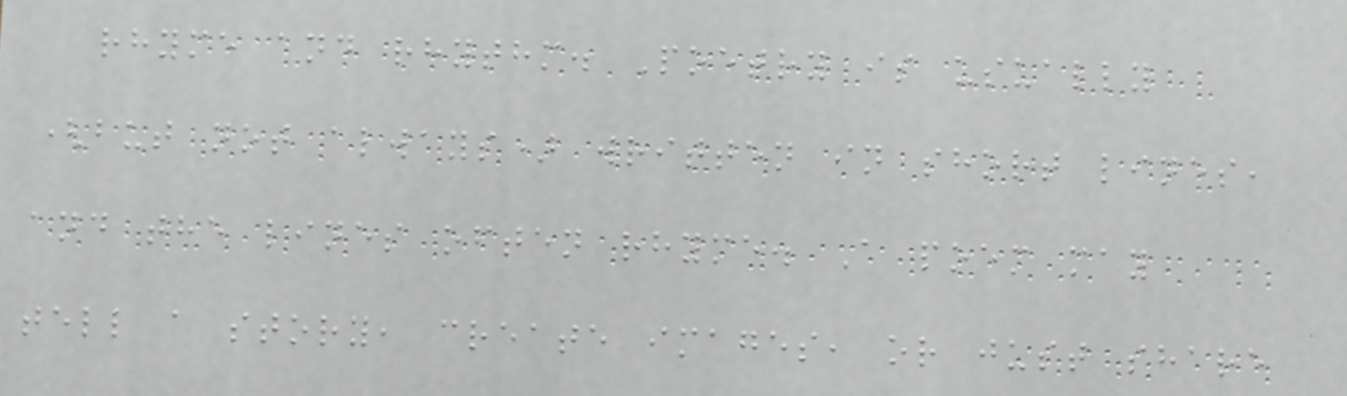rhyme and rhythm. Poetry is usually
(but not always) written in short lines,
and the lines often rhyme. A poem may
tell a story, create images, or just share
